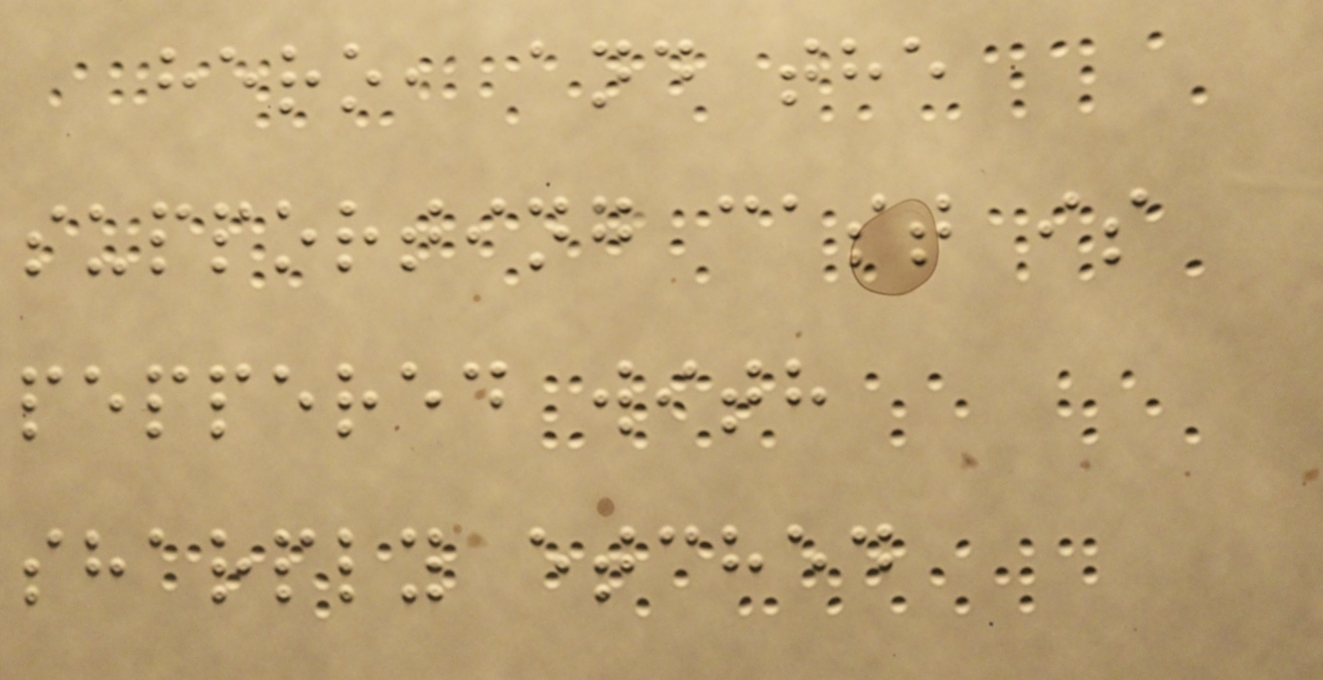hero, and the
supporting cast is
peppered with
sharply etched
